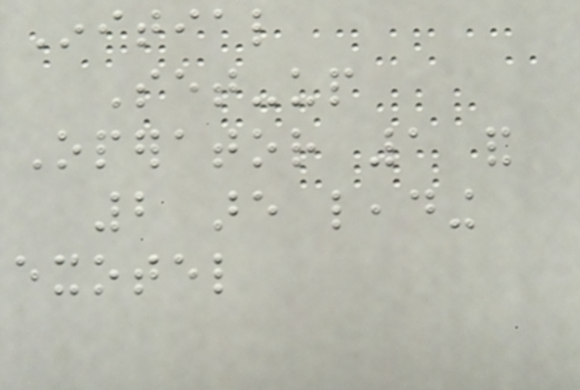Initial
Set-up
Operator 1 and
2 are leading
exotel
